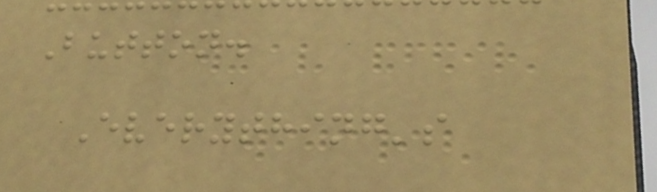Button.
Everything's
